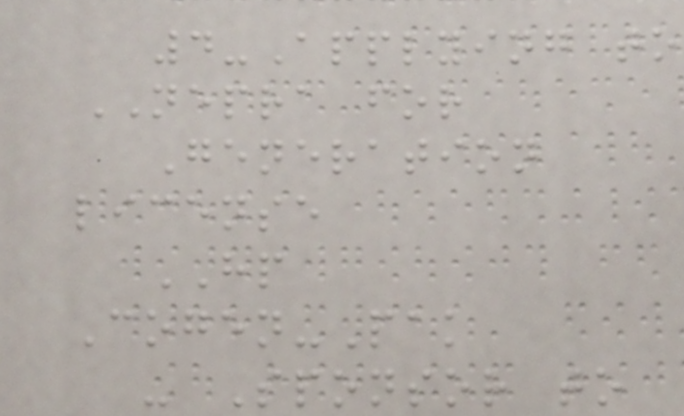4-Applying to
NEPRA for
Generation
license
HP
Cogen-Pak
- Sponsor to
